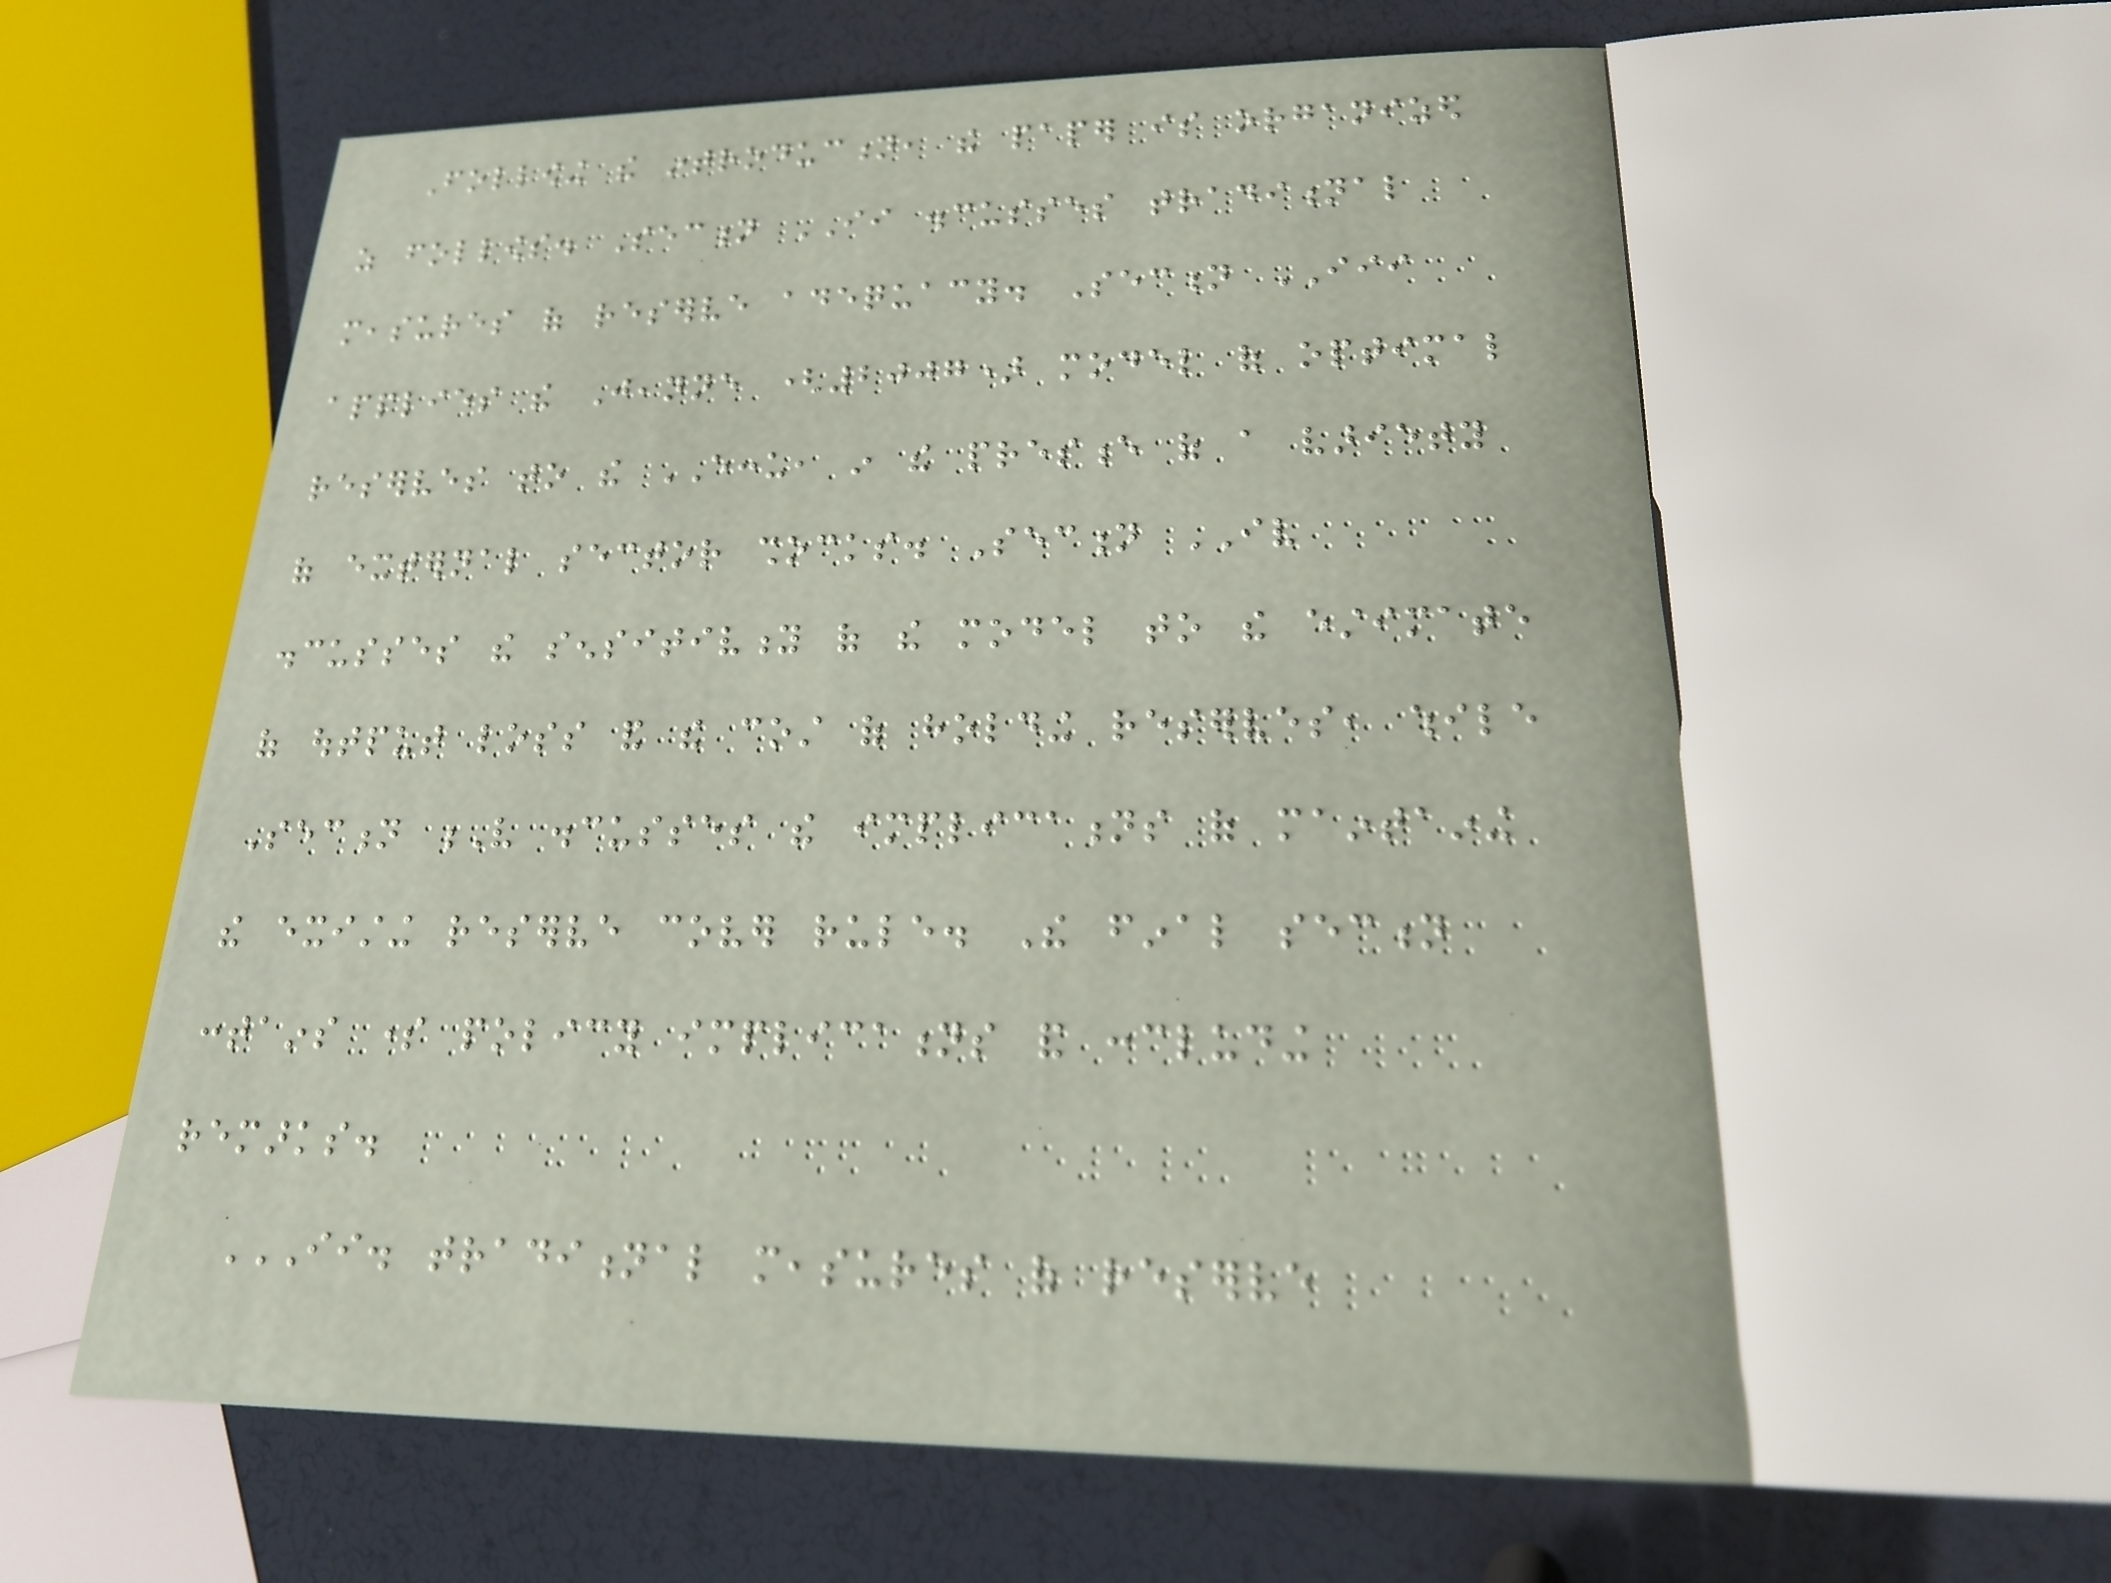Following the introduction, the paper is organized
as follows. Section II discusses traditional
measures of reserve adequacy. Section III
applies the Jeanne (2007) model of optimal
reserves to the ECCU, in the presence of a variety
of external sector shocks. Section IV
discusses the sensitivity of the model to the estimate
of output loss and the cost of holding reserves, while
Section V discusses the implications of maintaining
the existing reserve cover rule. The final section
contains some policy implications and concluding
remarks.
II. TRADITIONAL MEASURES OF RESERVE
